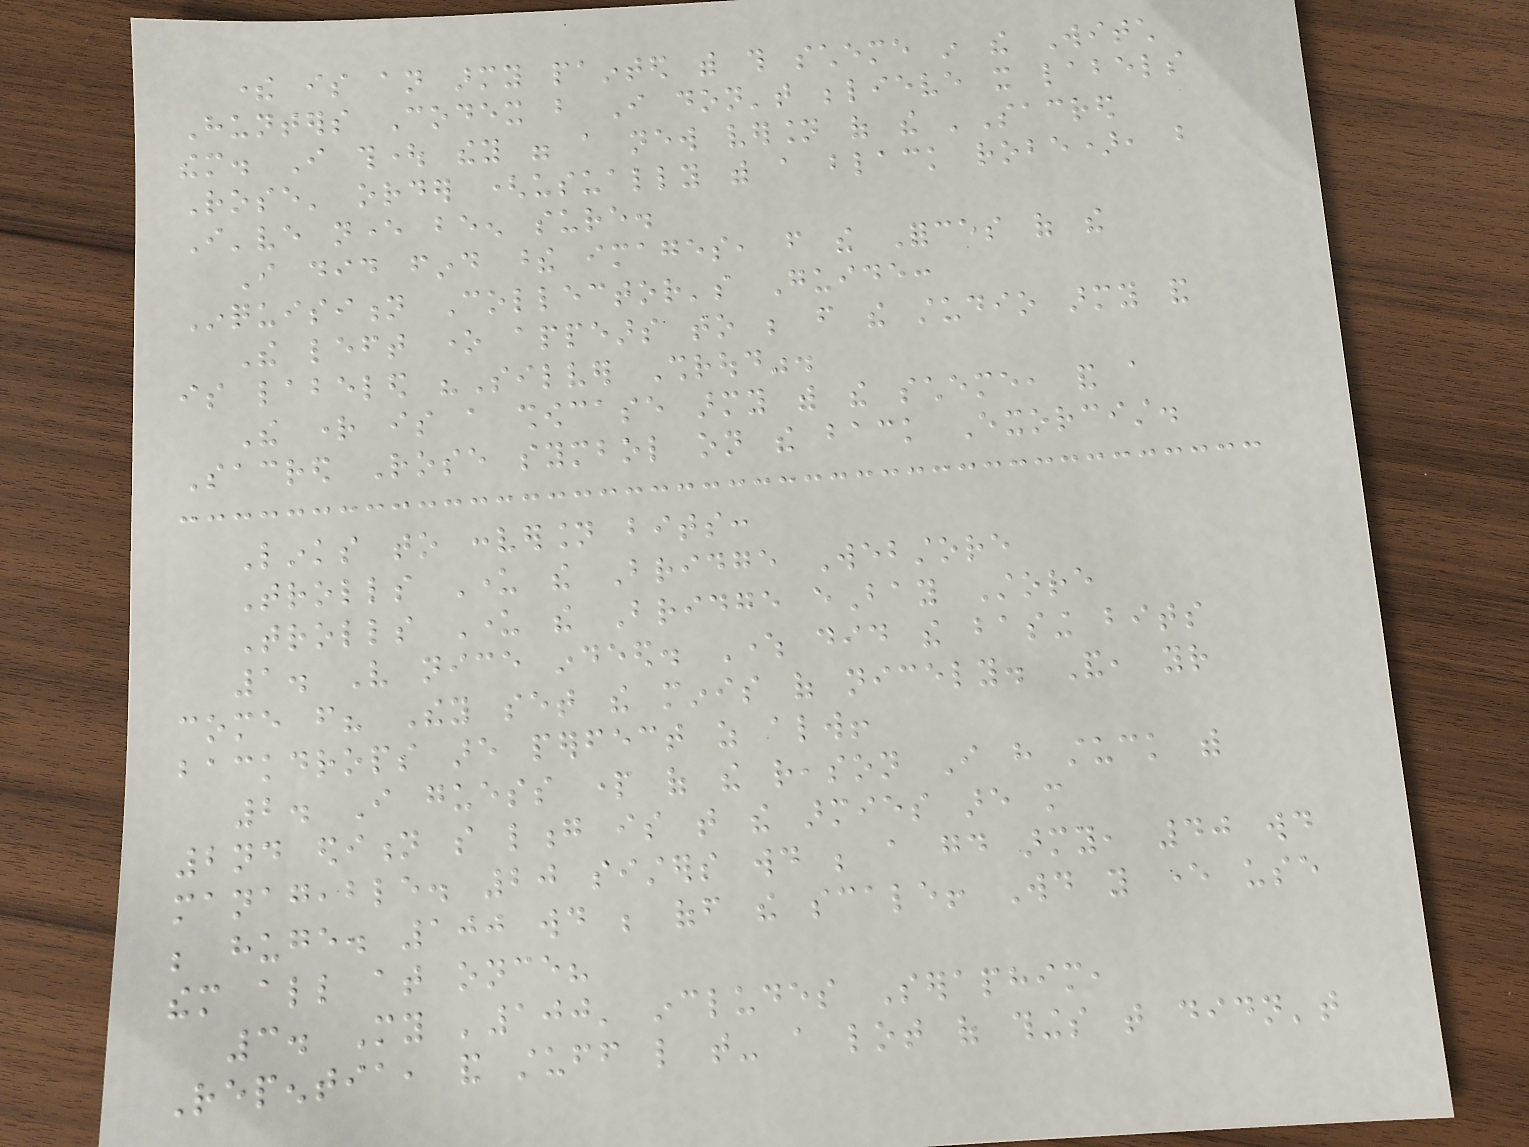there is an army painted with this scheme in the Witch
Hunters Codex but I don't believe it labels
them. I thought they were a new version of the 'Sacred
Rose' order (usually with a black robe), but
I've never been sure.
I did find these images, from the Forces of the
Inquisition Collector's Guide:
The left one appears to be from the studio army and
is labeled "Silver Shroud".
The right is a showcase army with the scheme, and a
Sacred Rose symbol on the back Exorcist.
Links to conversion bits:
Trolls Under the Bridge Webstore
Trolls Under the Bridge eBay Store
1. Very nice indeed. Where did the basing bits
come from? They set the minis of nicely. And, your
backdrops are perfect as always!
2. I guess part of the reason I have stuck with
2nd edition so long is that the armies are more
manageable. 20 sisters would be a good army, 40 would
be huge. 100 would be off the scale! Would you ever use
them all at once?
3. My '100' includes Seraphim,
Repentia, and stuff like that- a lot of things that didn't
